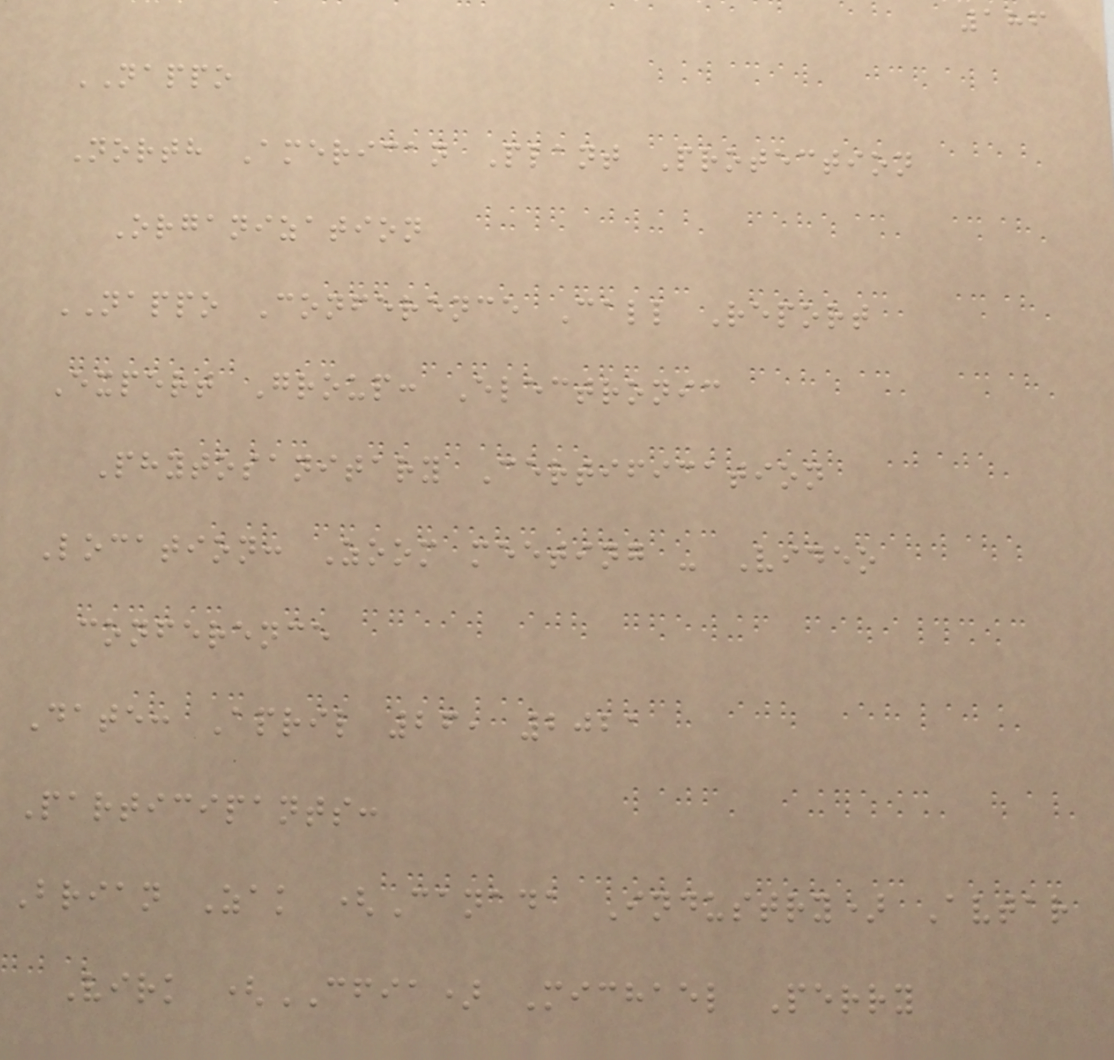186
NAPPO
North American Plant Protection
Organization
NAPPO Conference Call Report
Expert Group: Electronic
Phytosanitary Certification
Location: Zoom meeting - Video
conference
Date: April 26, 2021
Participants:
Brian Zak (Canada Industry) Avtar
Virk (CFIA) Michael Perry
